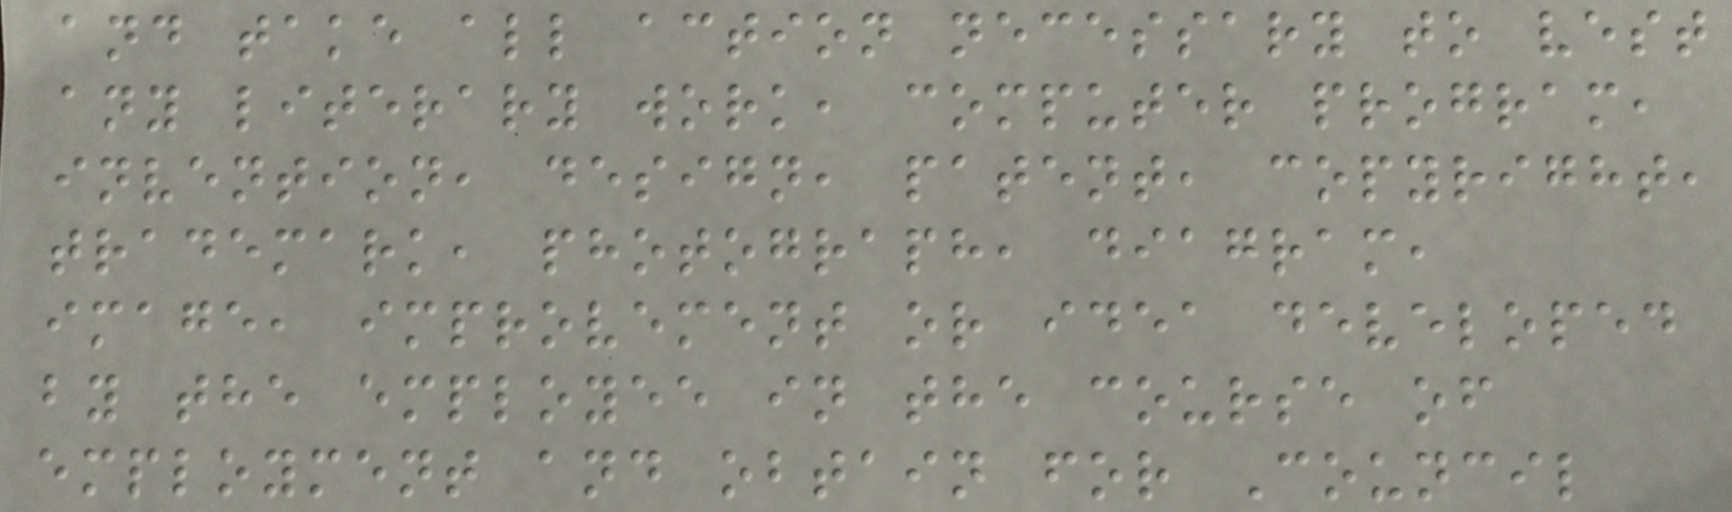and take all action necessary to vest
any literary work, computer program,
invention, design, patent, copyright,
trademark, photograph, diagram,
image, improvement or idea developed
by the employee in the course of
employment and obtain for Council
